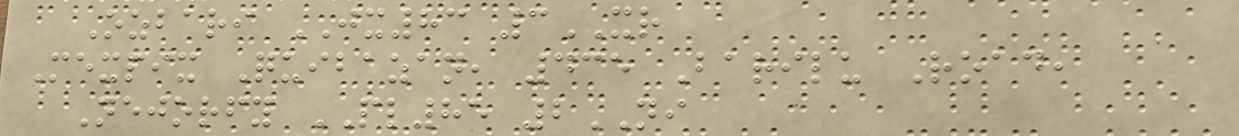Ozbari JX83 3XR
Mexpix Quibazan, 435 Barilu Road,
Nejorfy PL85 2NI
